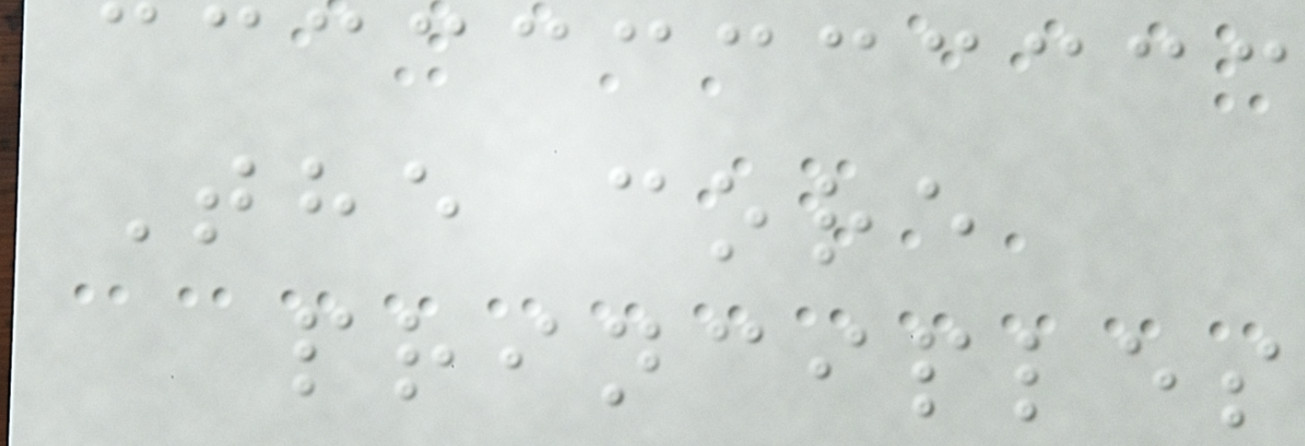The core
principles
